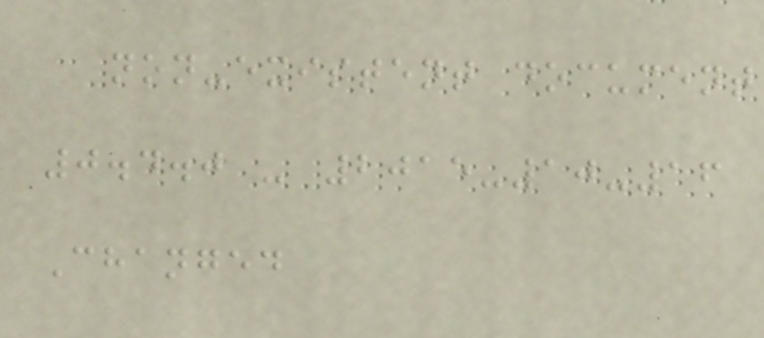non-existent document
0.4.0 - 2015-10-16
Changed
